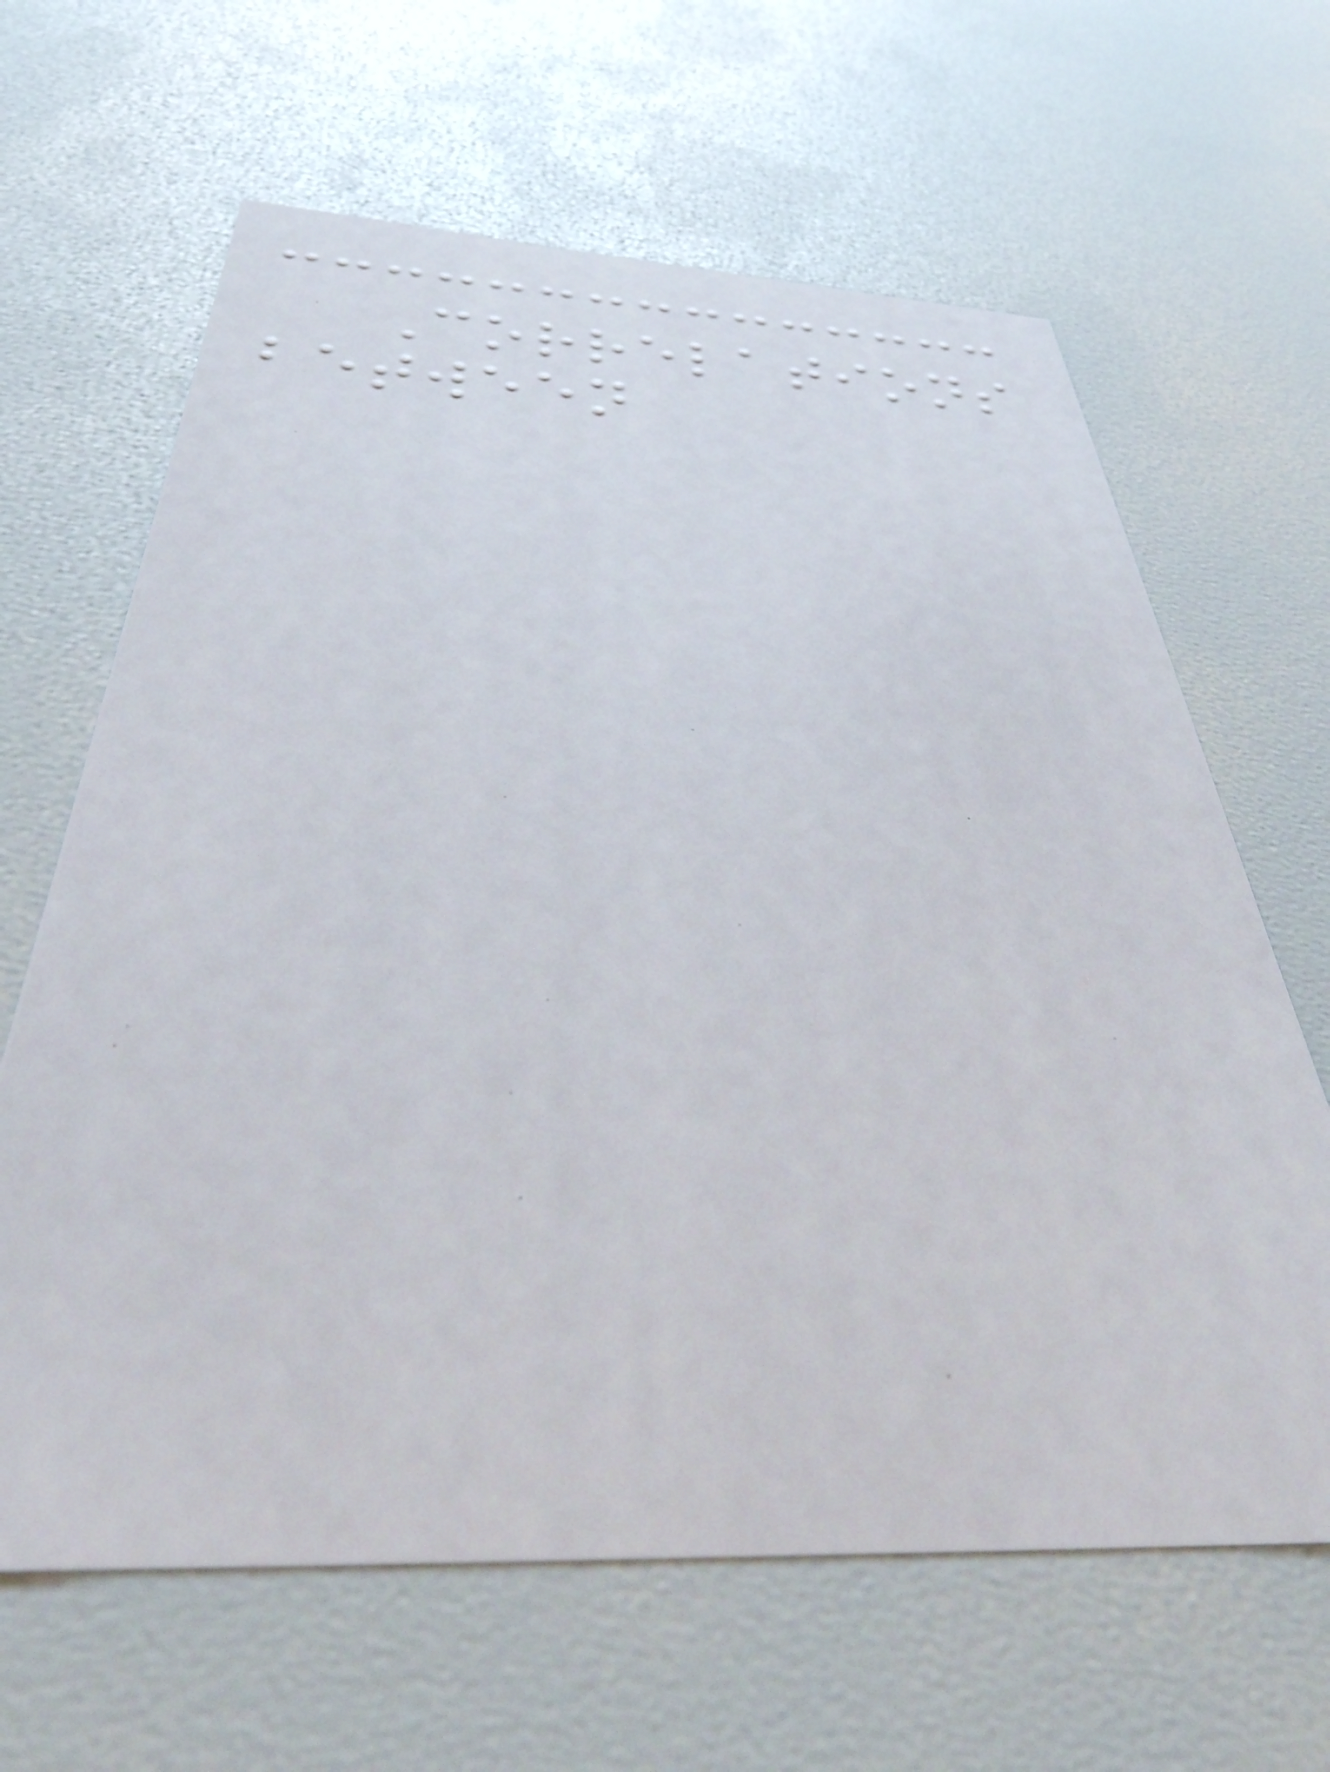Correlations
between
